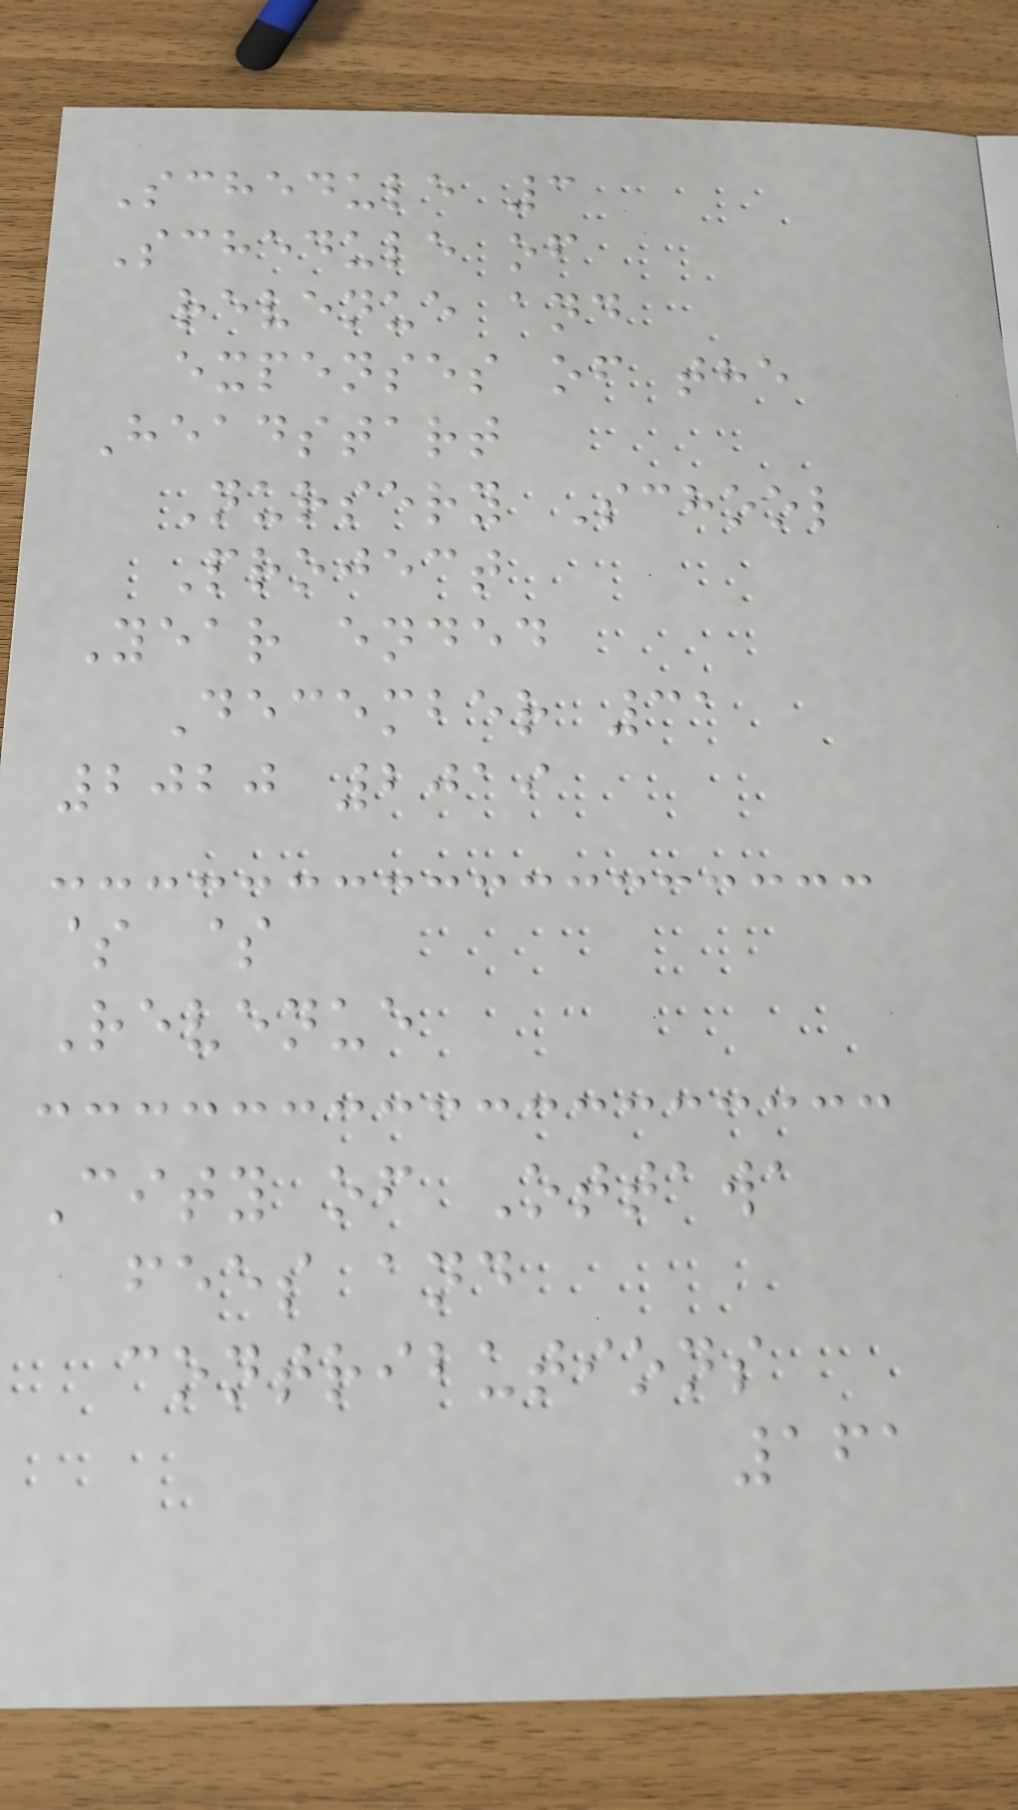Schedule 3
Schedule of
revenue and
expenses of the
Headstart
Nursery School
Project
Year ended
December 31
2020 2019
$ $
Revenue
City of Ottawa
fees and
contributions
161
